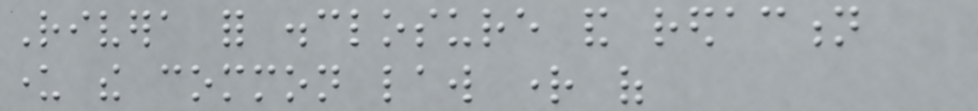Rivera for disclosure and redaction
under the common law right of
